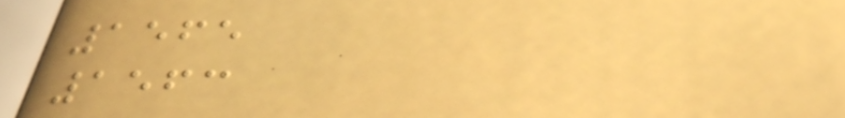1565
1563
